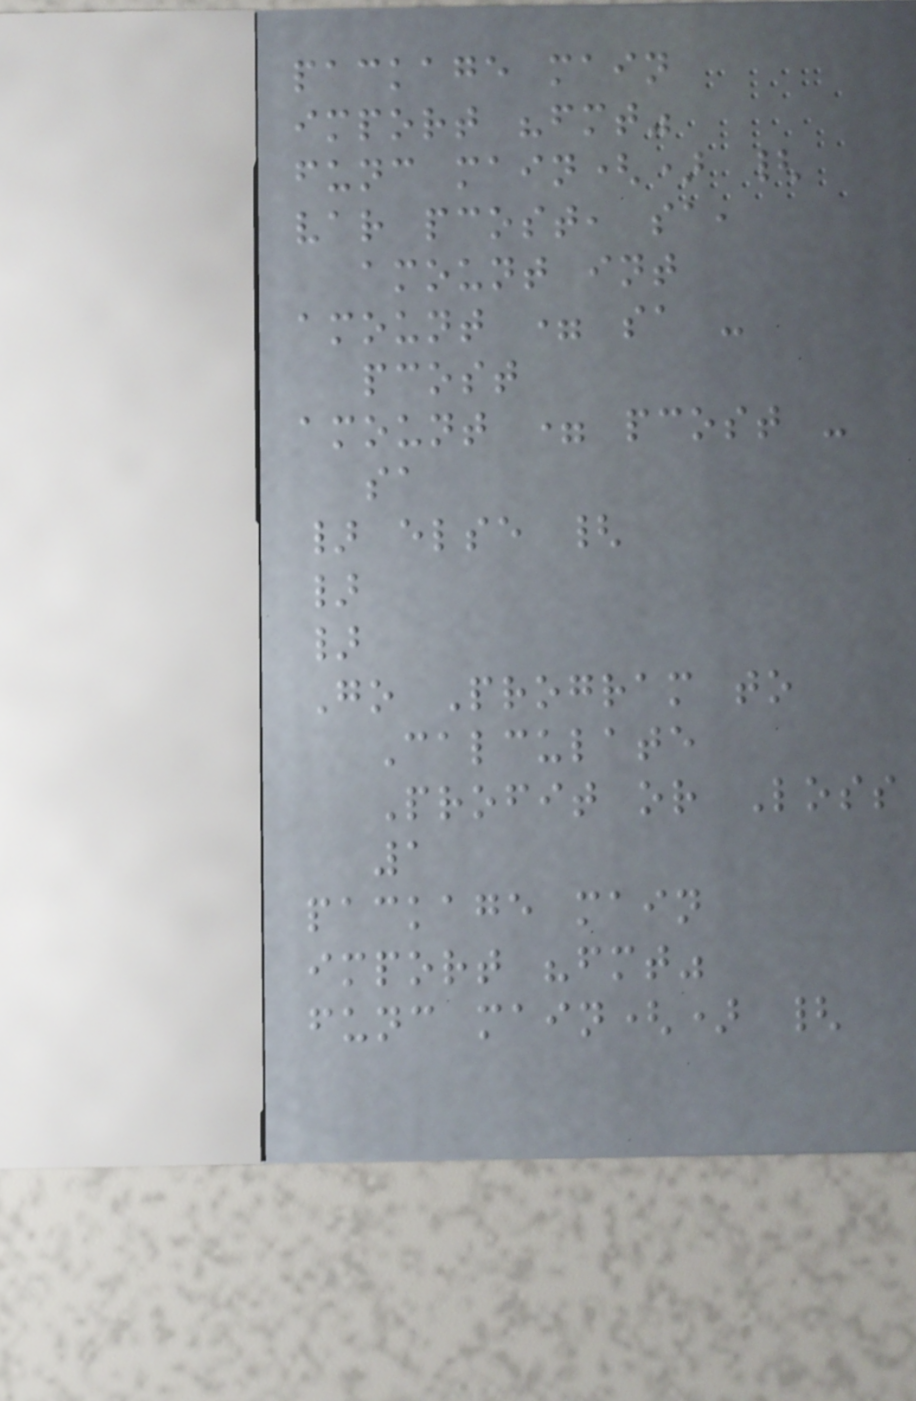package main
import "fmt"
func main() {
var pcost, sa,
amount int
amount = sa -
pcost
amount = pcost -
sa
} else {
}
}
Go Program to
Calculate
Profit or Loss
1
package main
import "fmt"
func main() {
